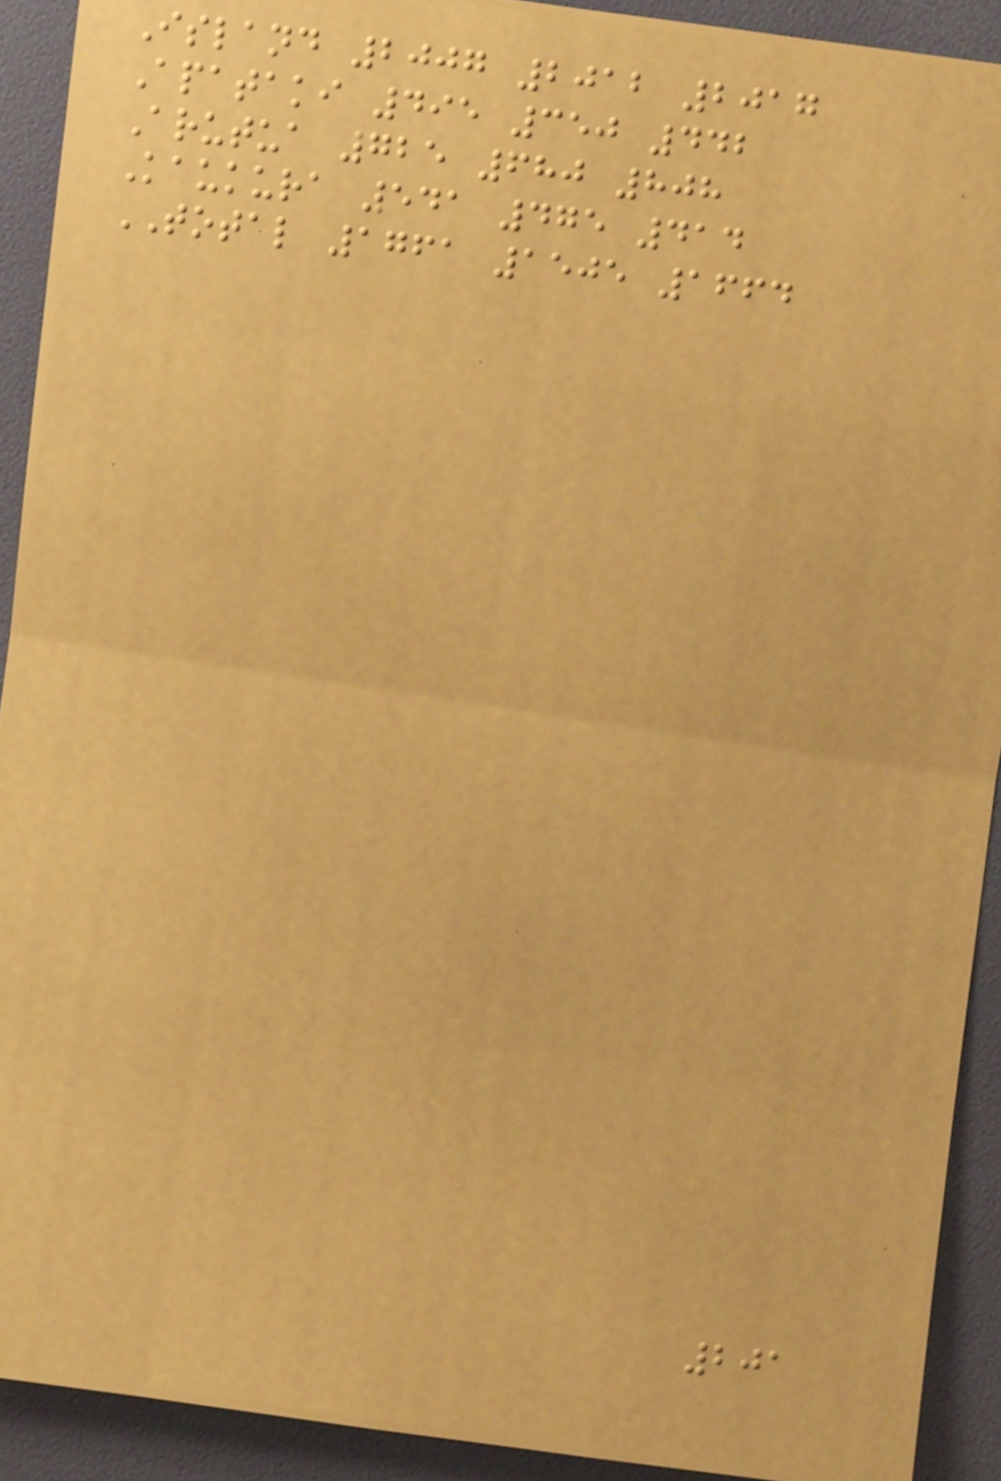Island 2007 2012 2017
Apataki 495 350 442
Arutua 725 680 808
Kaukura 541 475 414
TOTAL 1761 1505 1664
201
